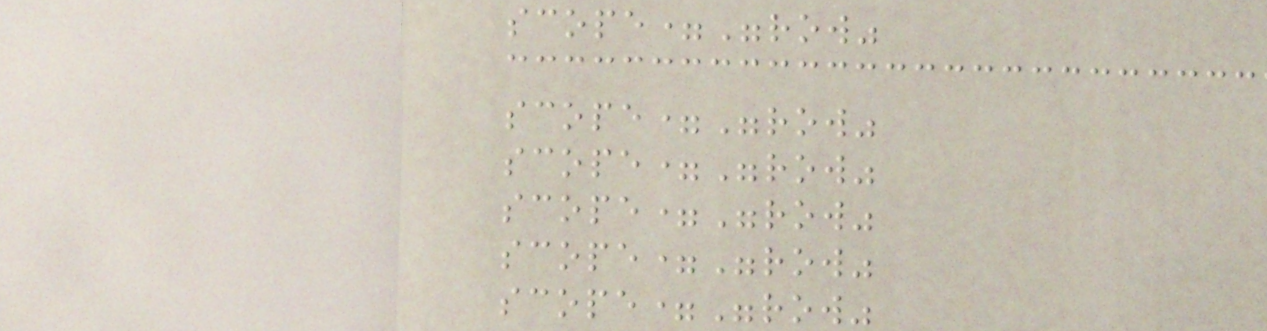scope="row"
scope="row"
scope="row"
scope="row"
scope="row"
scope="row"
